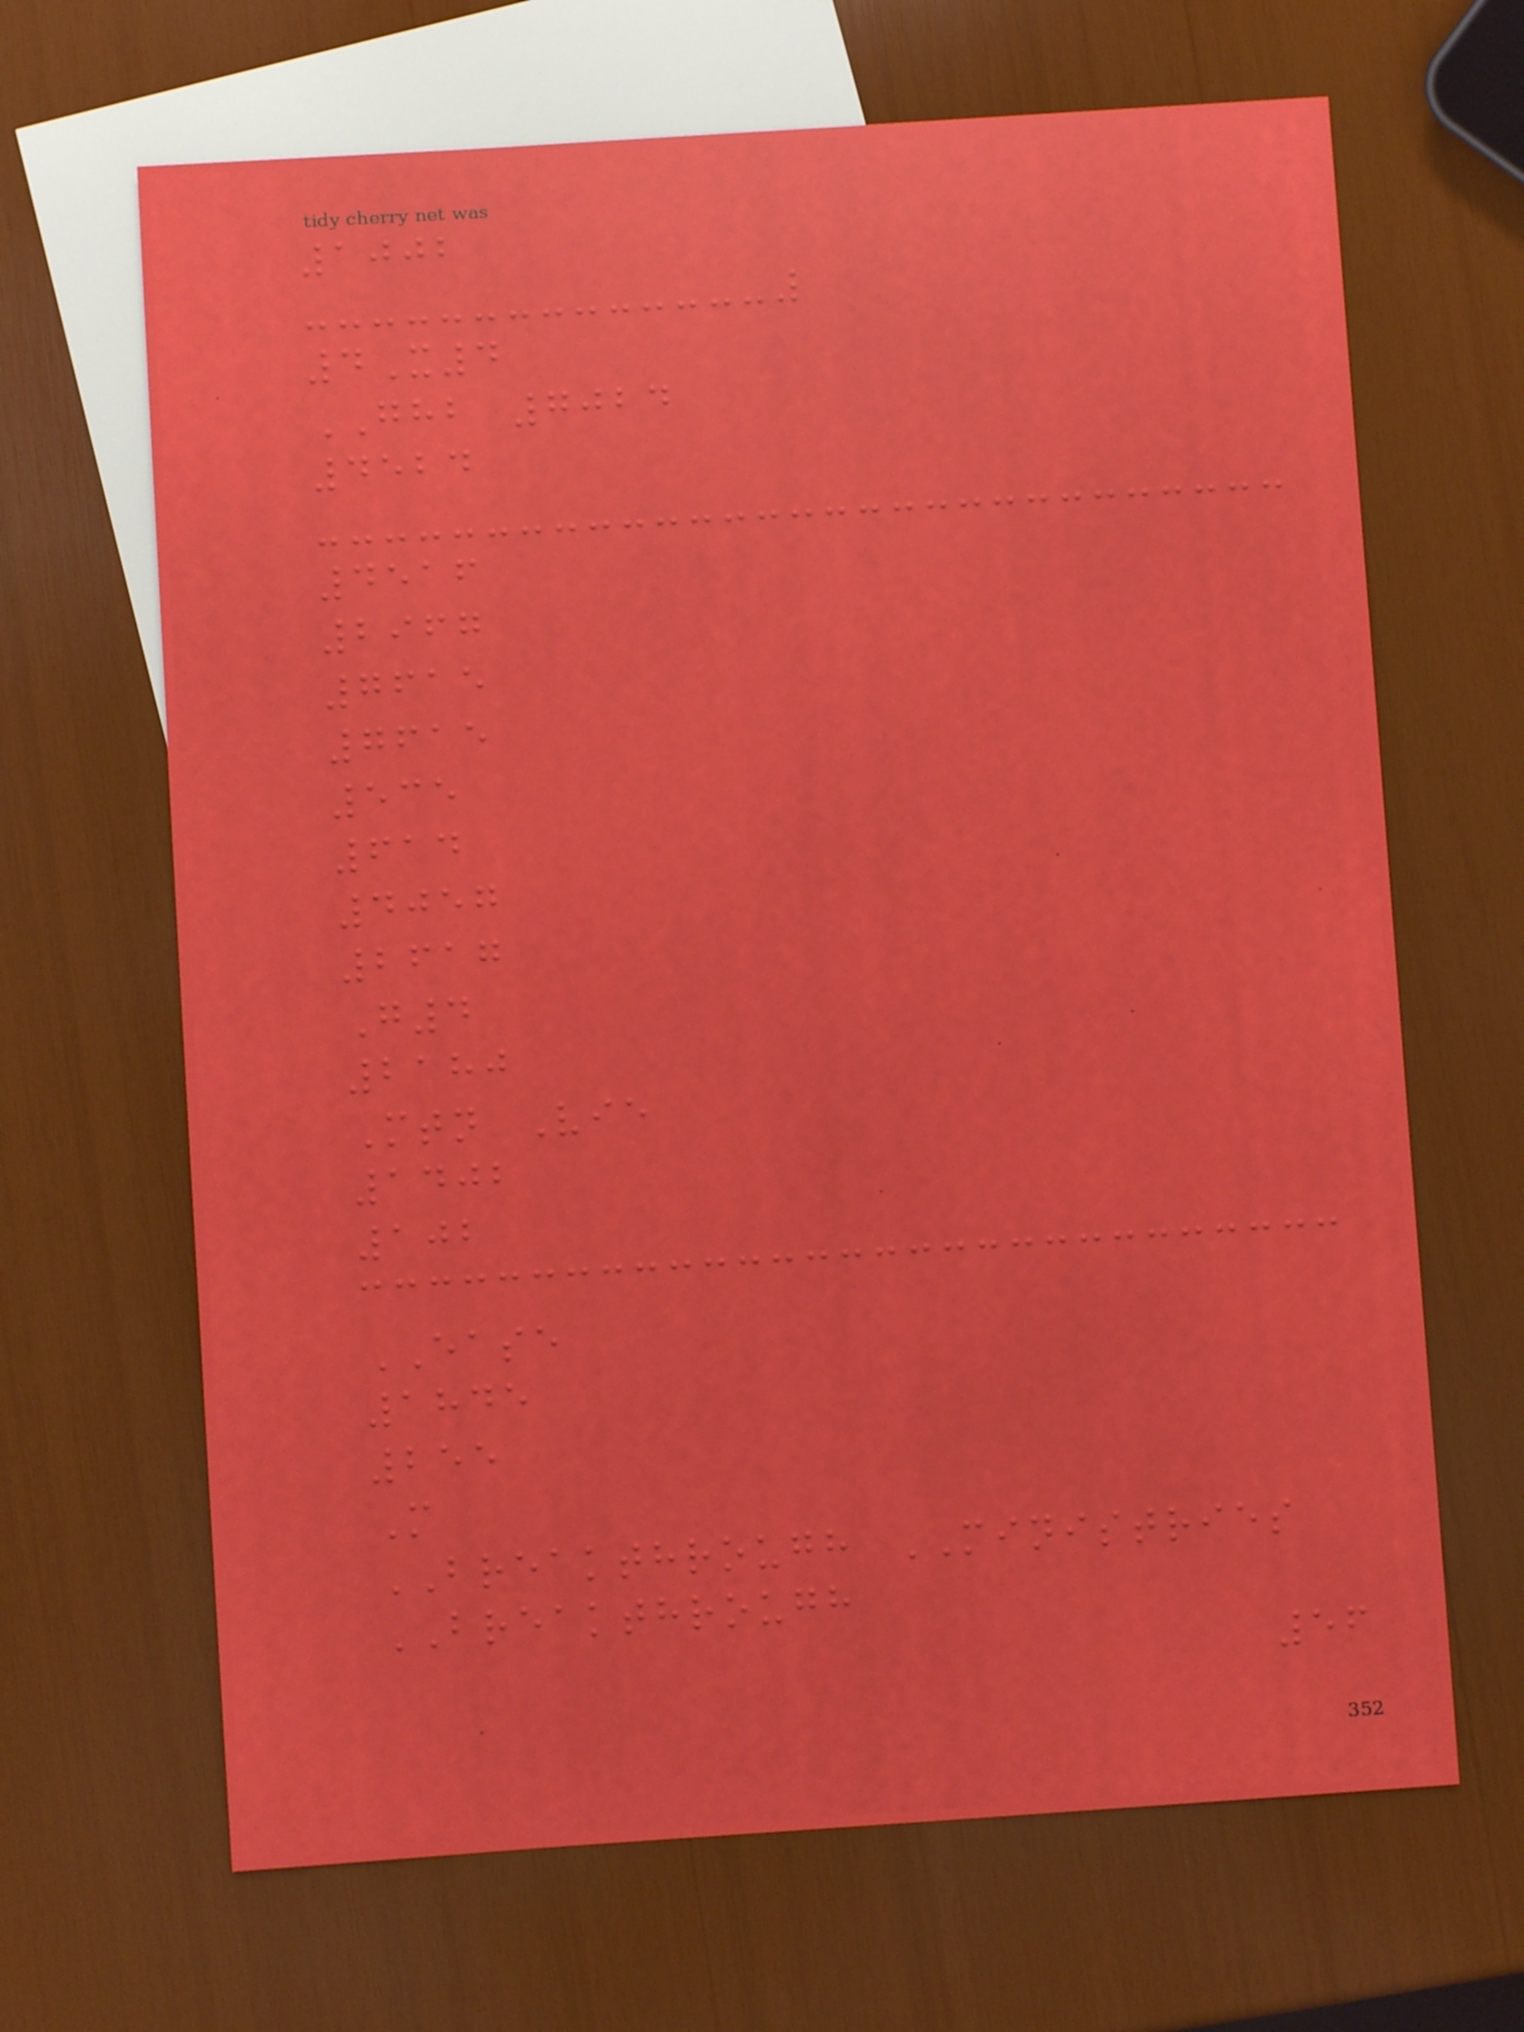1002
4X4
GHB 7024
4524
4516
2967
7615
7615
535
614
4057
2617
G4
2180
Mtn Vie
1402
102
EASE
1845
255
M
BREAKTHROUGH MINISTRIES
BREAKTHROUGH
56
